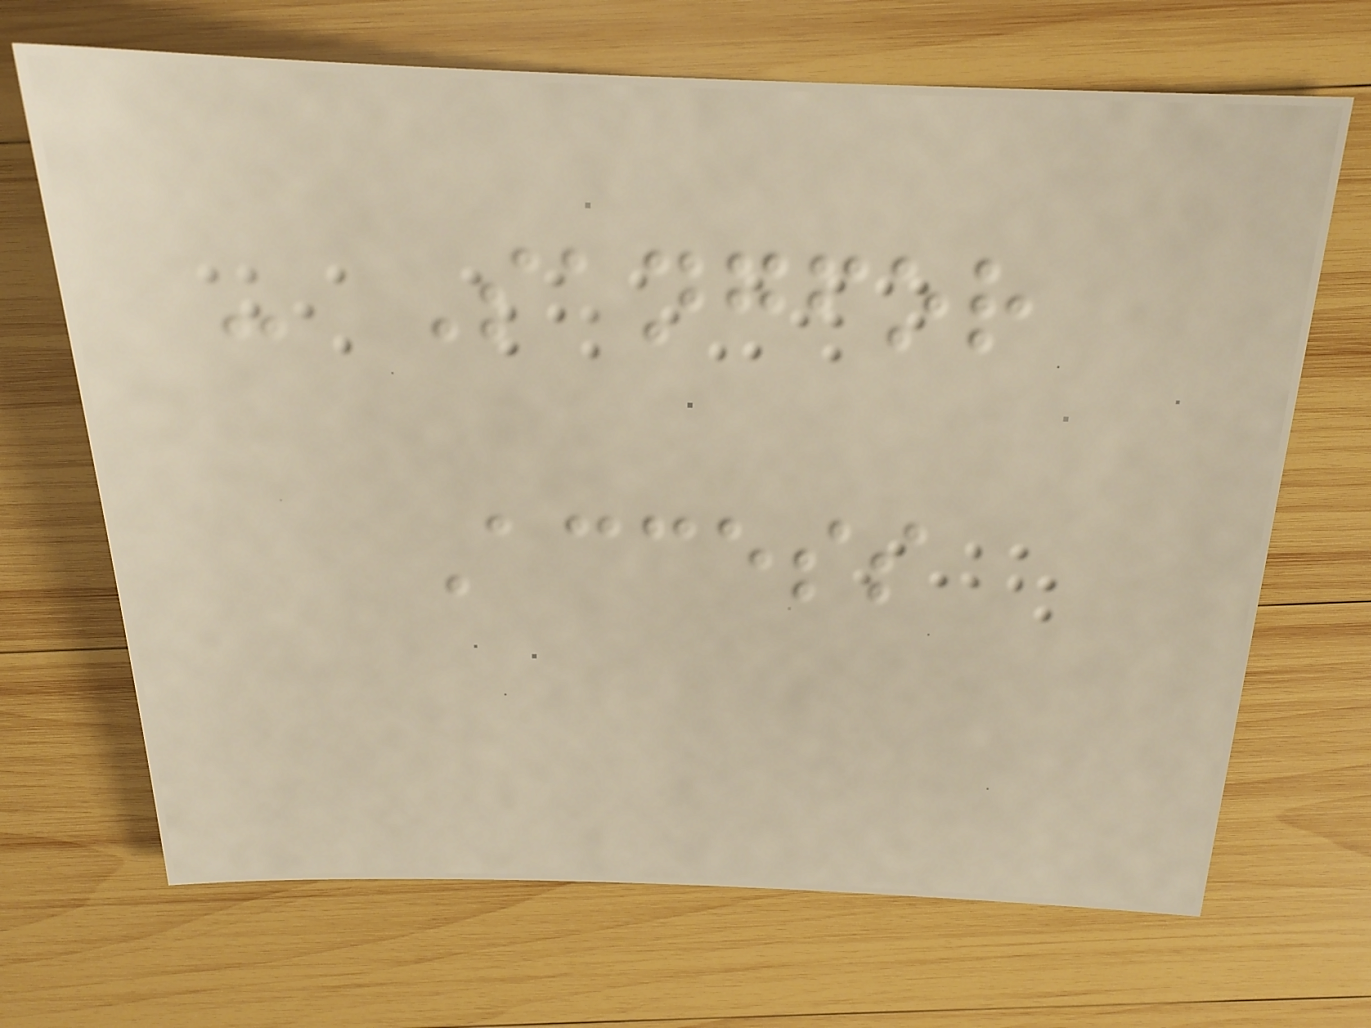- Sangfor
Access
